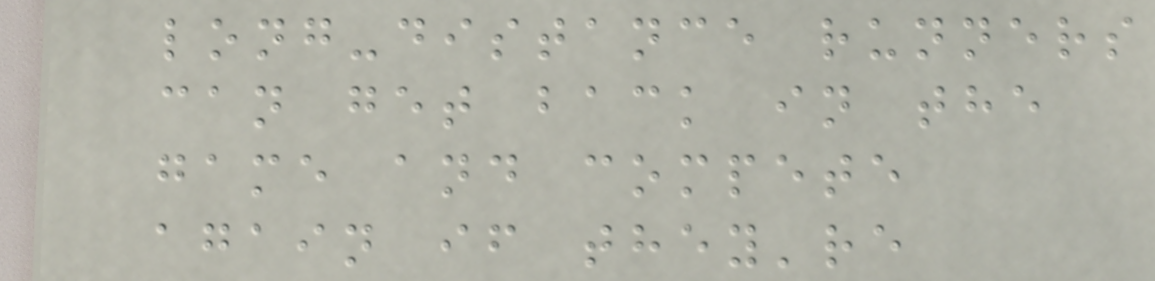long-distance runners
can get back in the
game and compete
again if they're
